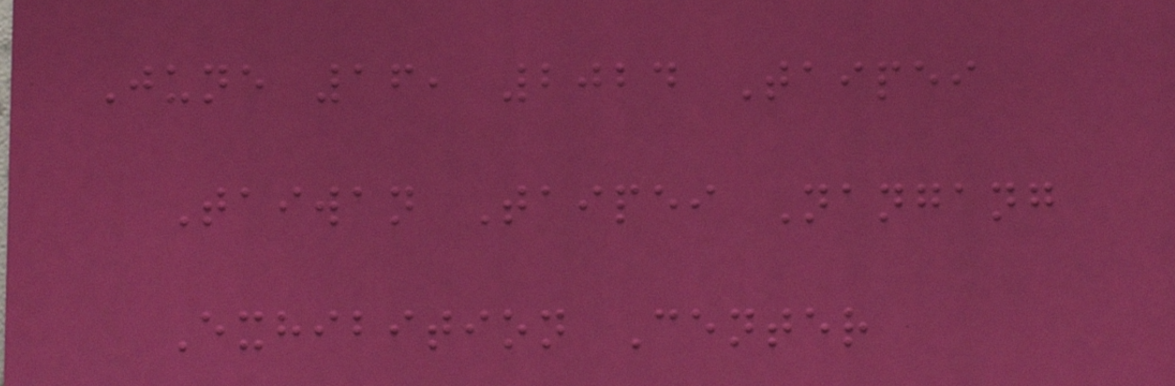June 16, 2024 Taipei
Taiwan Taipei Nangang
Exhibition Center
